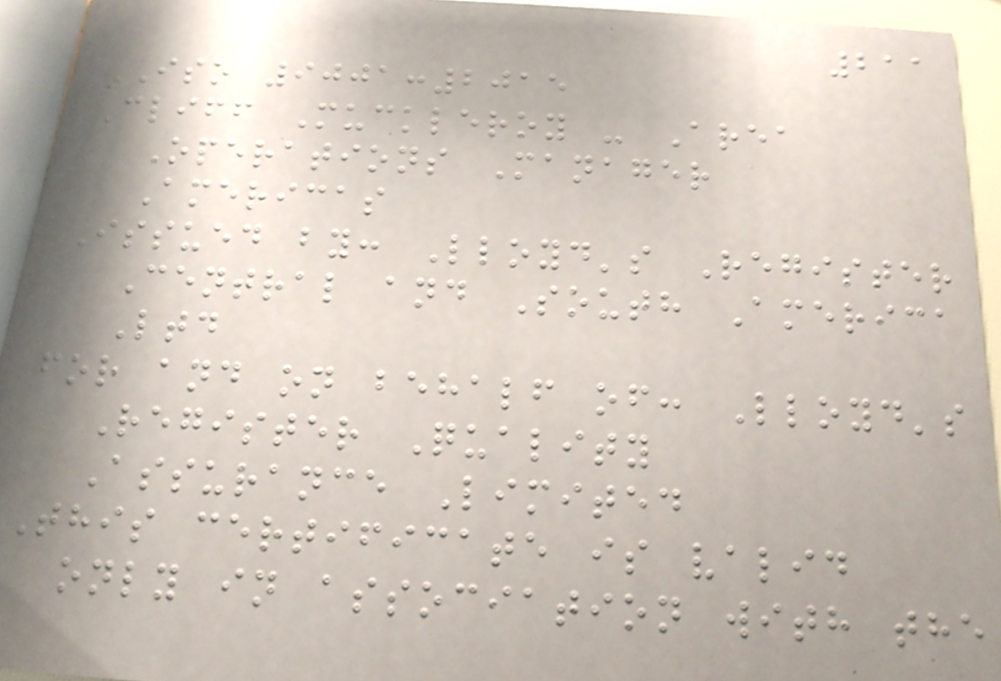211
ISO 9001:2015
Cliff Muckleroy - Area
Operations Manager
Americas
Issued by: Lloyd's Register
Central and South America
Ltd
for and on behalf of: Lloyd's
Register Quality
Assurance Limited
This certificate is valid
only in association with the
